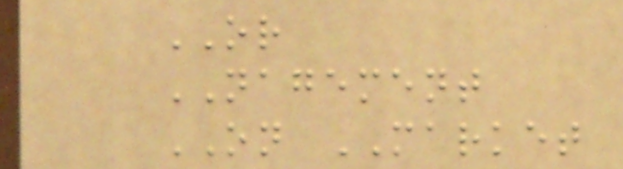OR
NAGEMENT
ON MARKET
